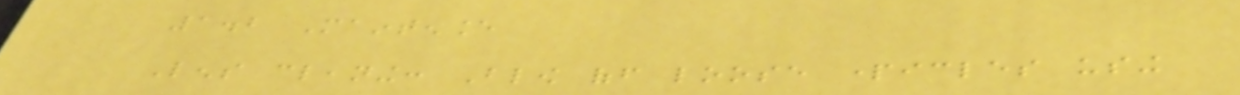1.2 Maintenance
Lens cleaning: Blow off loose particles using
